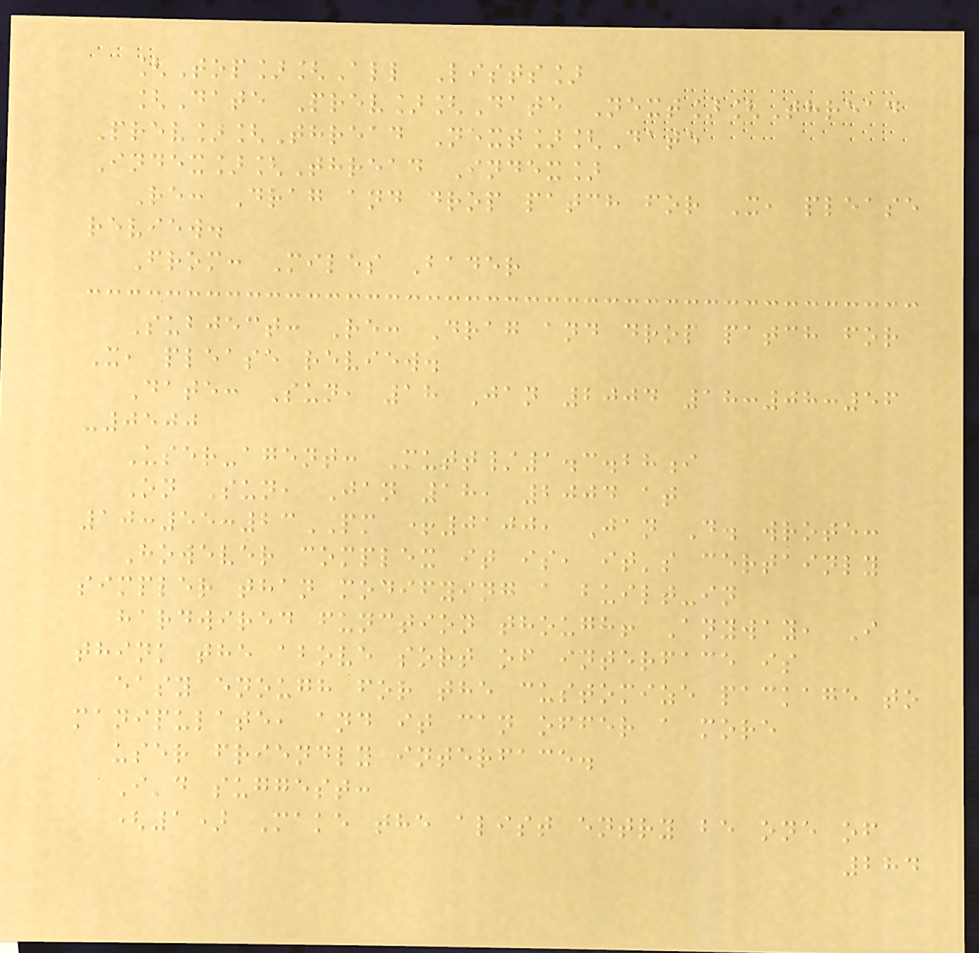[Top][All Lists]
[Date Prev][Date Next][Thread
Prev][Thread Next][Date
Index][Thread Index]
Re: Drag and drop patch for X, please
review.
From: Miles Bader
Subject: Re: Drag and drop patch for
X, please review.
Date: Sun, 18 Jan 2004 18:08:56
-0500
User-agent: Mutt/1.3.28i
On Sun, Jan 18, 2004 at
10:55:23PM +0100, Jan D. wrote:
However complex it is, it's certainly
simpler than modifying a built-in
hardwired function though! Anyway, I
think the above sort of interface is
easy enough for the customize package to
manipulate, and it can offer a more
user friendly interface.
I'd suggest:
(1) Make the alist entry be one of
284
